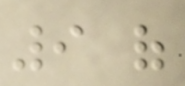9 of
